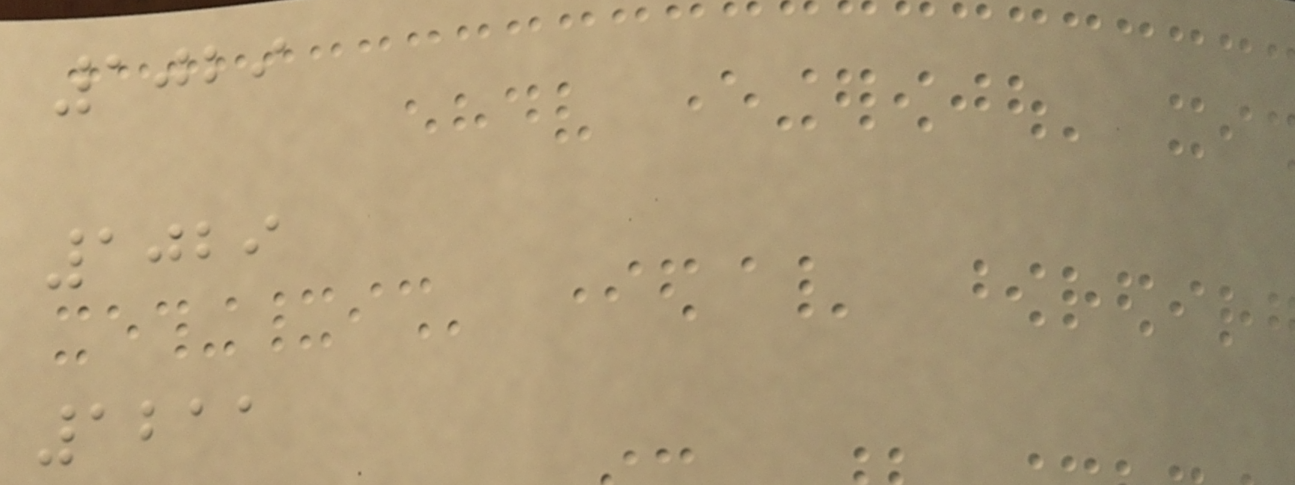1029
1029
1211
